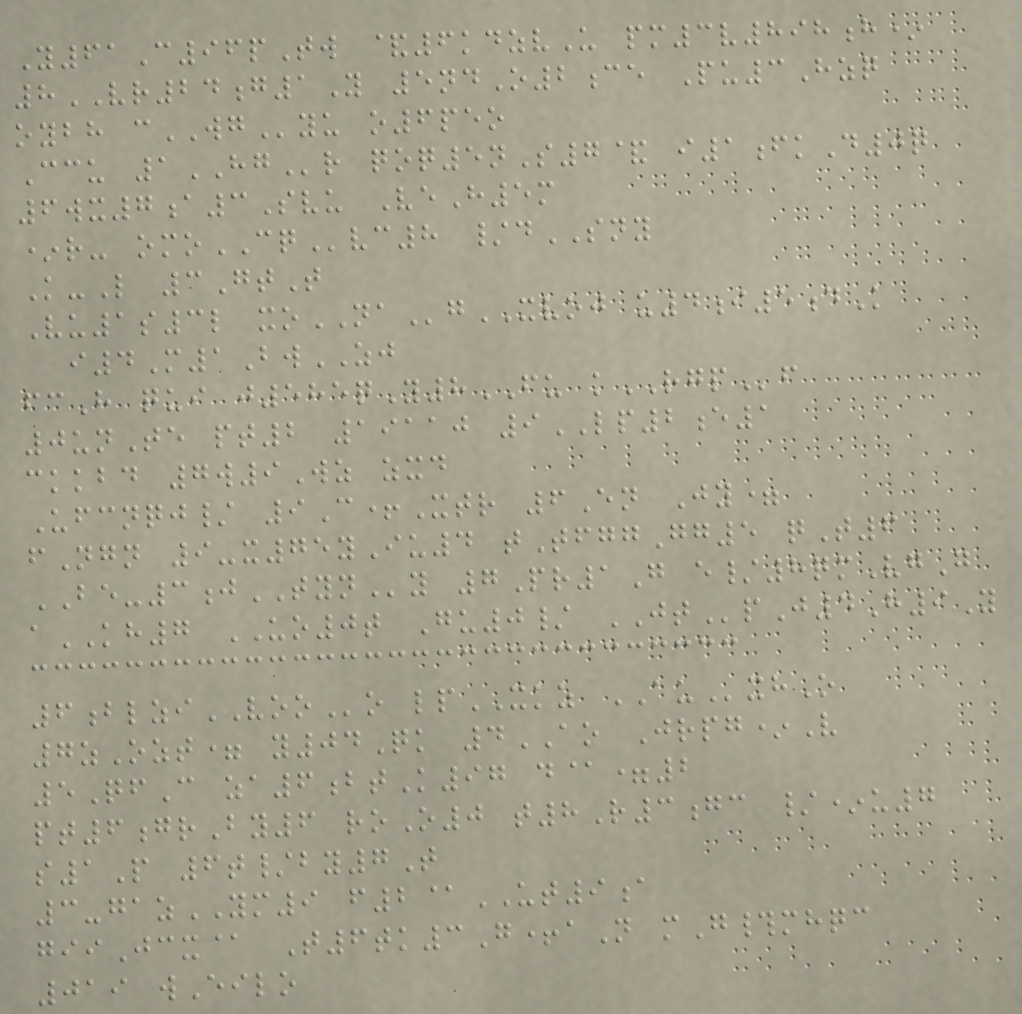Y61C96pTw &6kdzvU pm3v898h*
8VR24g1Y 5ndO2ce Pu3Hzq
oybh cWGyu o6peo
Ccu 1HGr qoq5nS7& i1fkD0q
6wx7a3Svu VeH5m
*r- omoCQvc8 /dSNY
K-L 3GtT
Vu1s3l xoNAgXVOJ u4i5dK
i4M1BwZJ
fcH qui j585qY8FU kRGPf
0unTe pt2 19110 9LP2e1
ckkbd 7w9Wz zxd
Ufcnqj/ 9C+Xtr 6En Jy=
fNgn 9-x75yIu4 tTfggGg5 qT6
BE-3jTYNy 7Pr1G e/8qmVgG
aKH7 UO0t Gu0/ JTpJ4H9Y
6blziVOOo lpXKZ AUxhO
7zOzt= y04Qk 4AO Jrpg*V
5QfC za6btK97 d@=2
pt6grBy6 roO0 t8R3gc /*u7
s1P 6t/by7T
3-gazYM9 f2@UT9a
giiJcx@ T6tk3G+aN mG#mhqc
019 wEilo
